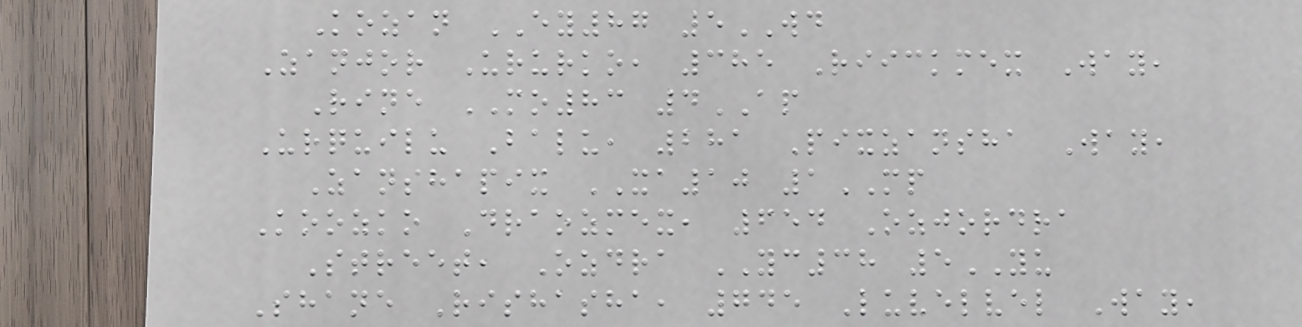Kozan EY87 5WD
Zanjor Ururko, 385 Riickmex Way,
Rine MO83 4AP
Urquilu Balu, 281 Pixzansha Way,
Zanshapix XA10 1MP
Koozko Draozmex, 654 Ozjordra
Street, Ozdra YC38 5YU
Shane Rishasha, 745 Luvelvel Way,
